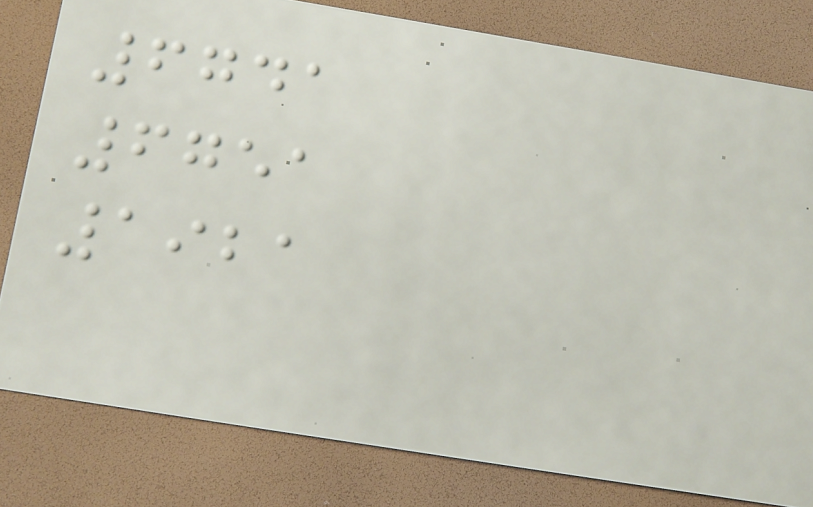6741
6751
1921
